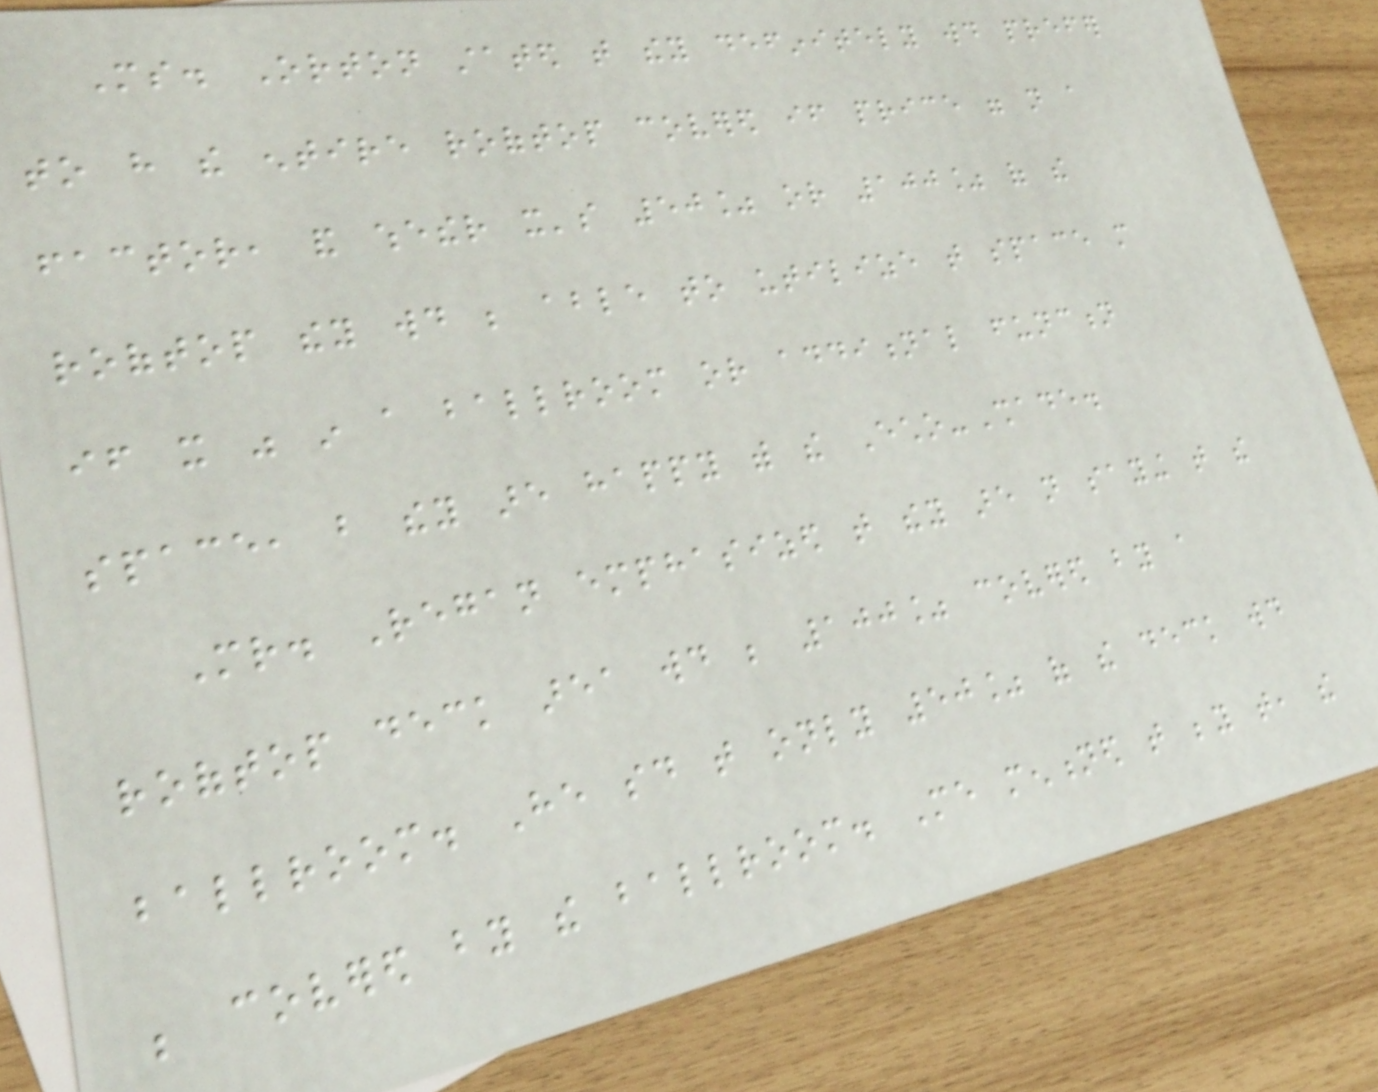Ms. Orton stated that they definitely would prefer
to have the entire rooftop covered if price were not a
factor, and whether it's 50% or 100% of the
rooftop they would be able to utilize that space more
if it was in a ballroom or additional function
space, but they are happy with the Echo-Shade.
Mr. Regan emphasized that they are not saying that the
rooftop deck area would be 100% covered by a
ballroom. He said that only 50% of the deck would
be covered by the ballroom. Me mentioned that beyond that, the
